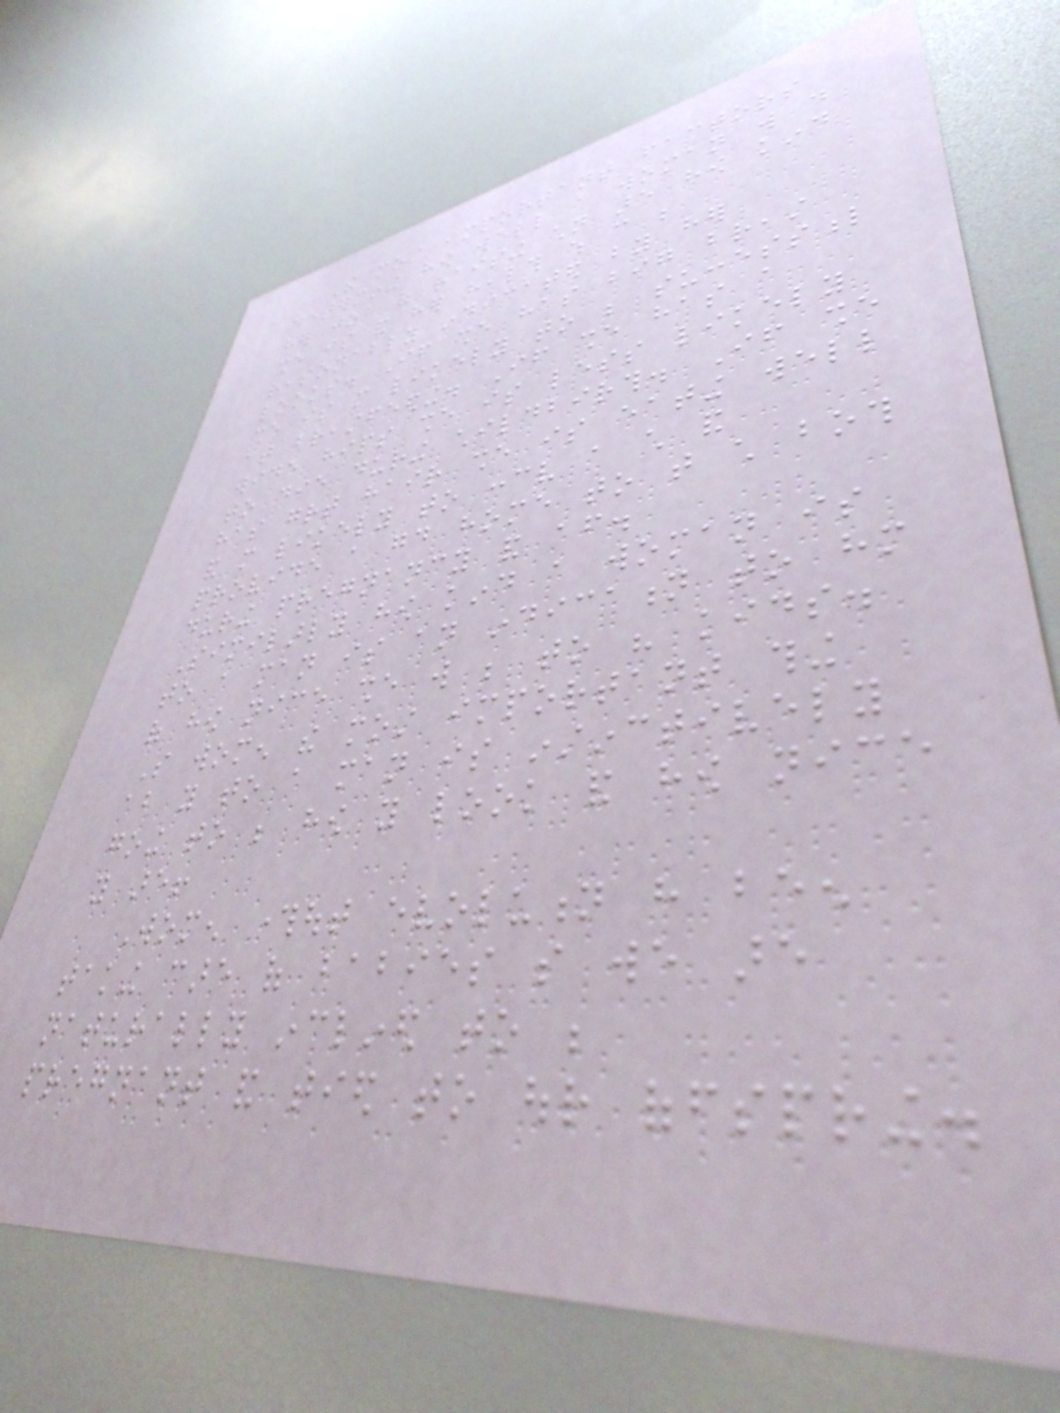The most important factors
determining how well a woman will do
her job of raising children are how kind
she is and her health which can be
reasonably indicated by her
looks. If she has big breast
she is more likely to be successful
at breastfeeding. If she has a
wide hips she is less likely
to die during childbirth. If she
has great hair she is eating well
and more likely to conceive a child and
provide a good home to that child both
during pregnancy and after.
Similarly how kind a woman is
to a man is an indication to him
of how nice she will be to his kids.
So women the most important thing
about you to a man is instinctively
going to be how you look and how nice
you are!
Women throughout evolution have been
taking care of babies so we are
naturally inclined to be
pregnant and tied to our offspring.
